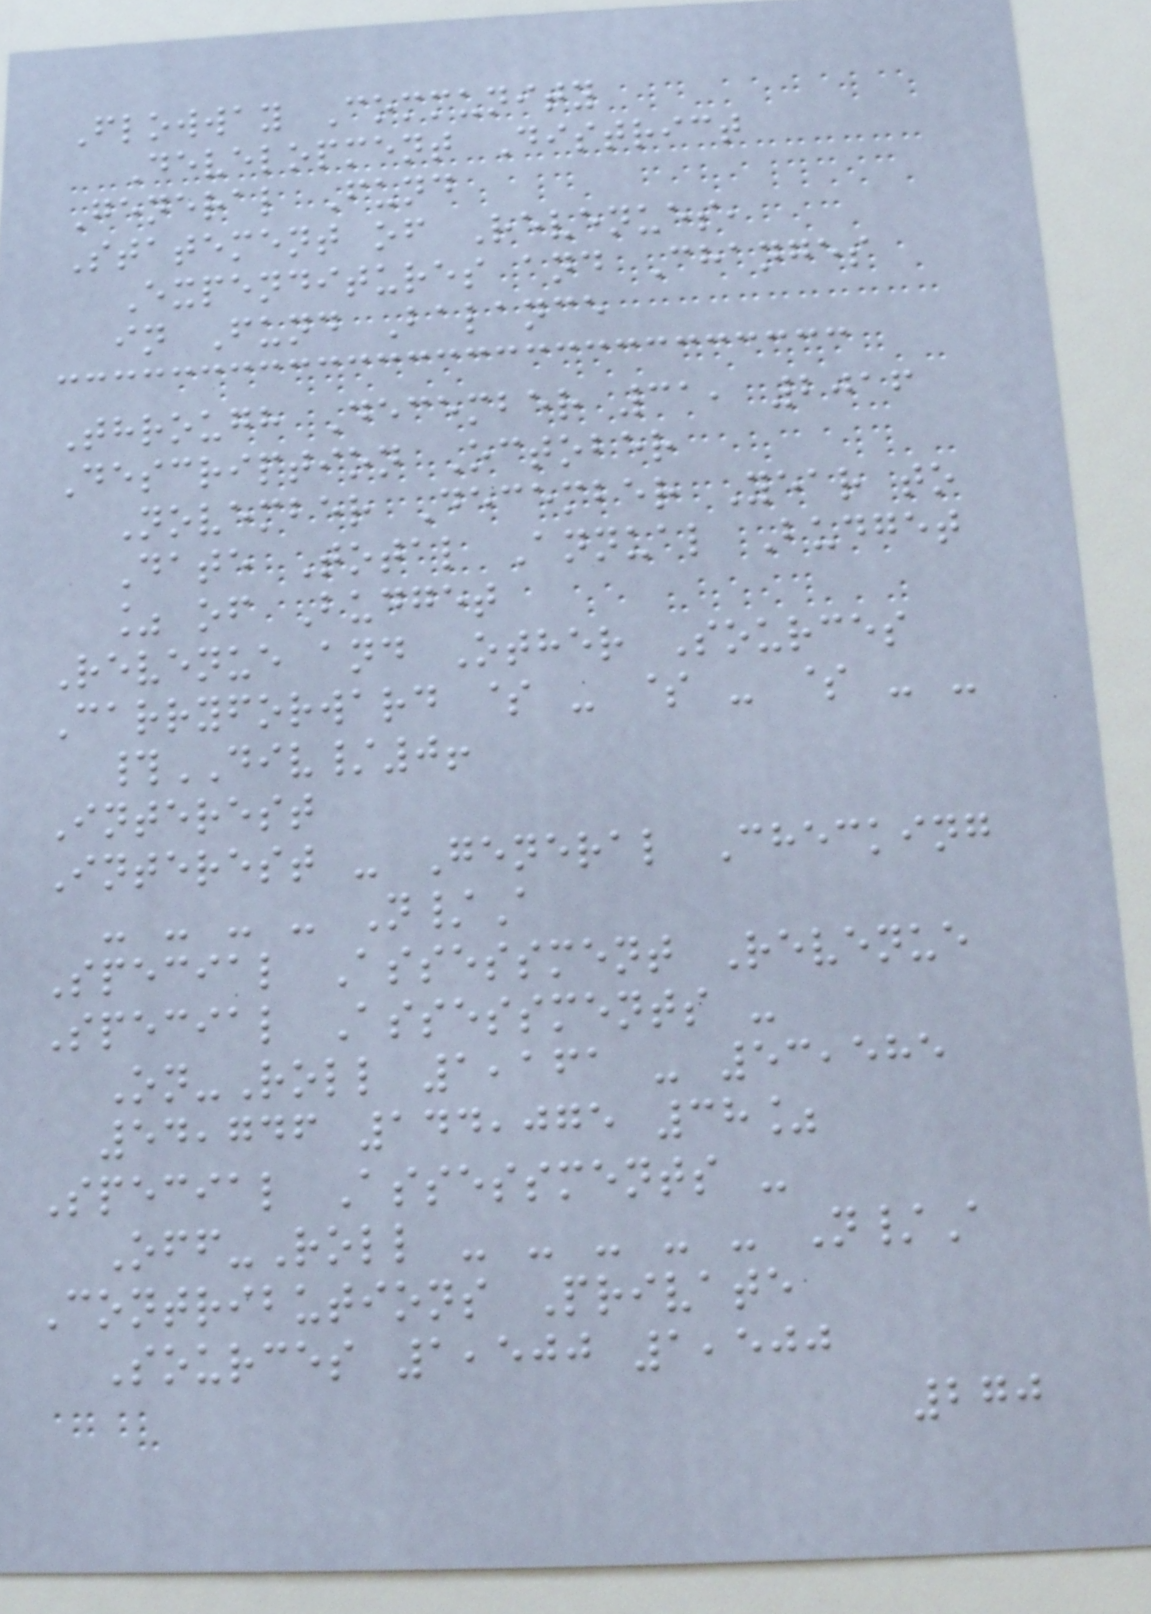Flowway Community
Development District
General Fund
Statement of Revenues,
Expenditures and Changes
in Fund Balance
Through December 31, 2016
Description October
November December Year to
Date Total Annual Budget
% of Budget
Revenue and Other Sources
Carryforward $ - $ - $ - -
#DIV/0!
Interest
Interest - General Checking
- - - - N/A
Special Assessment Revenue
Special Assessments -
On-Roll 1,161 - 53,585
54,746 144,075 38%
Special Assessments -
Off-Roll - - - - - N/A
Contributions Private
Sources 1,500 1,500
270
